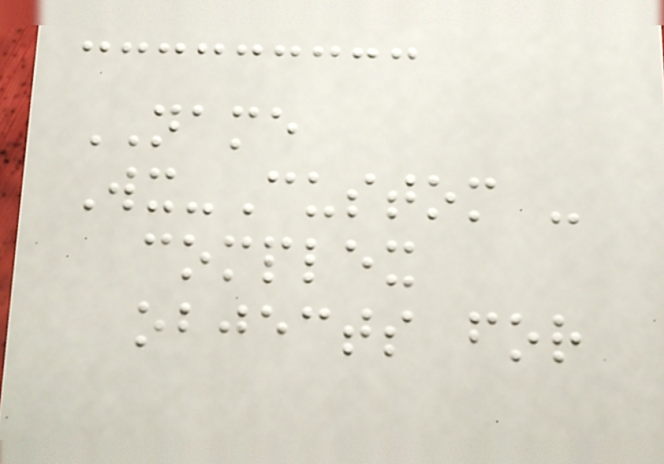NAME
Wx-Custom -
complex
objects for
